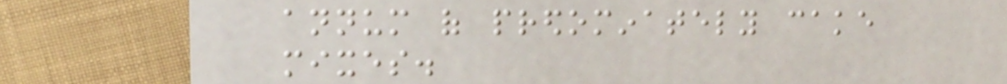annum of predominately cake
mixes.
